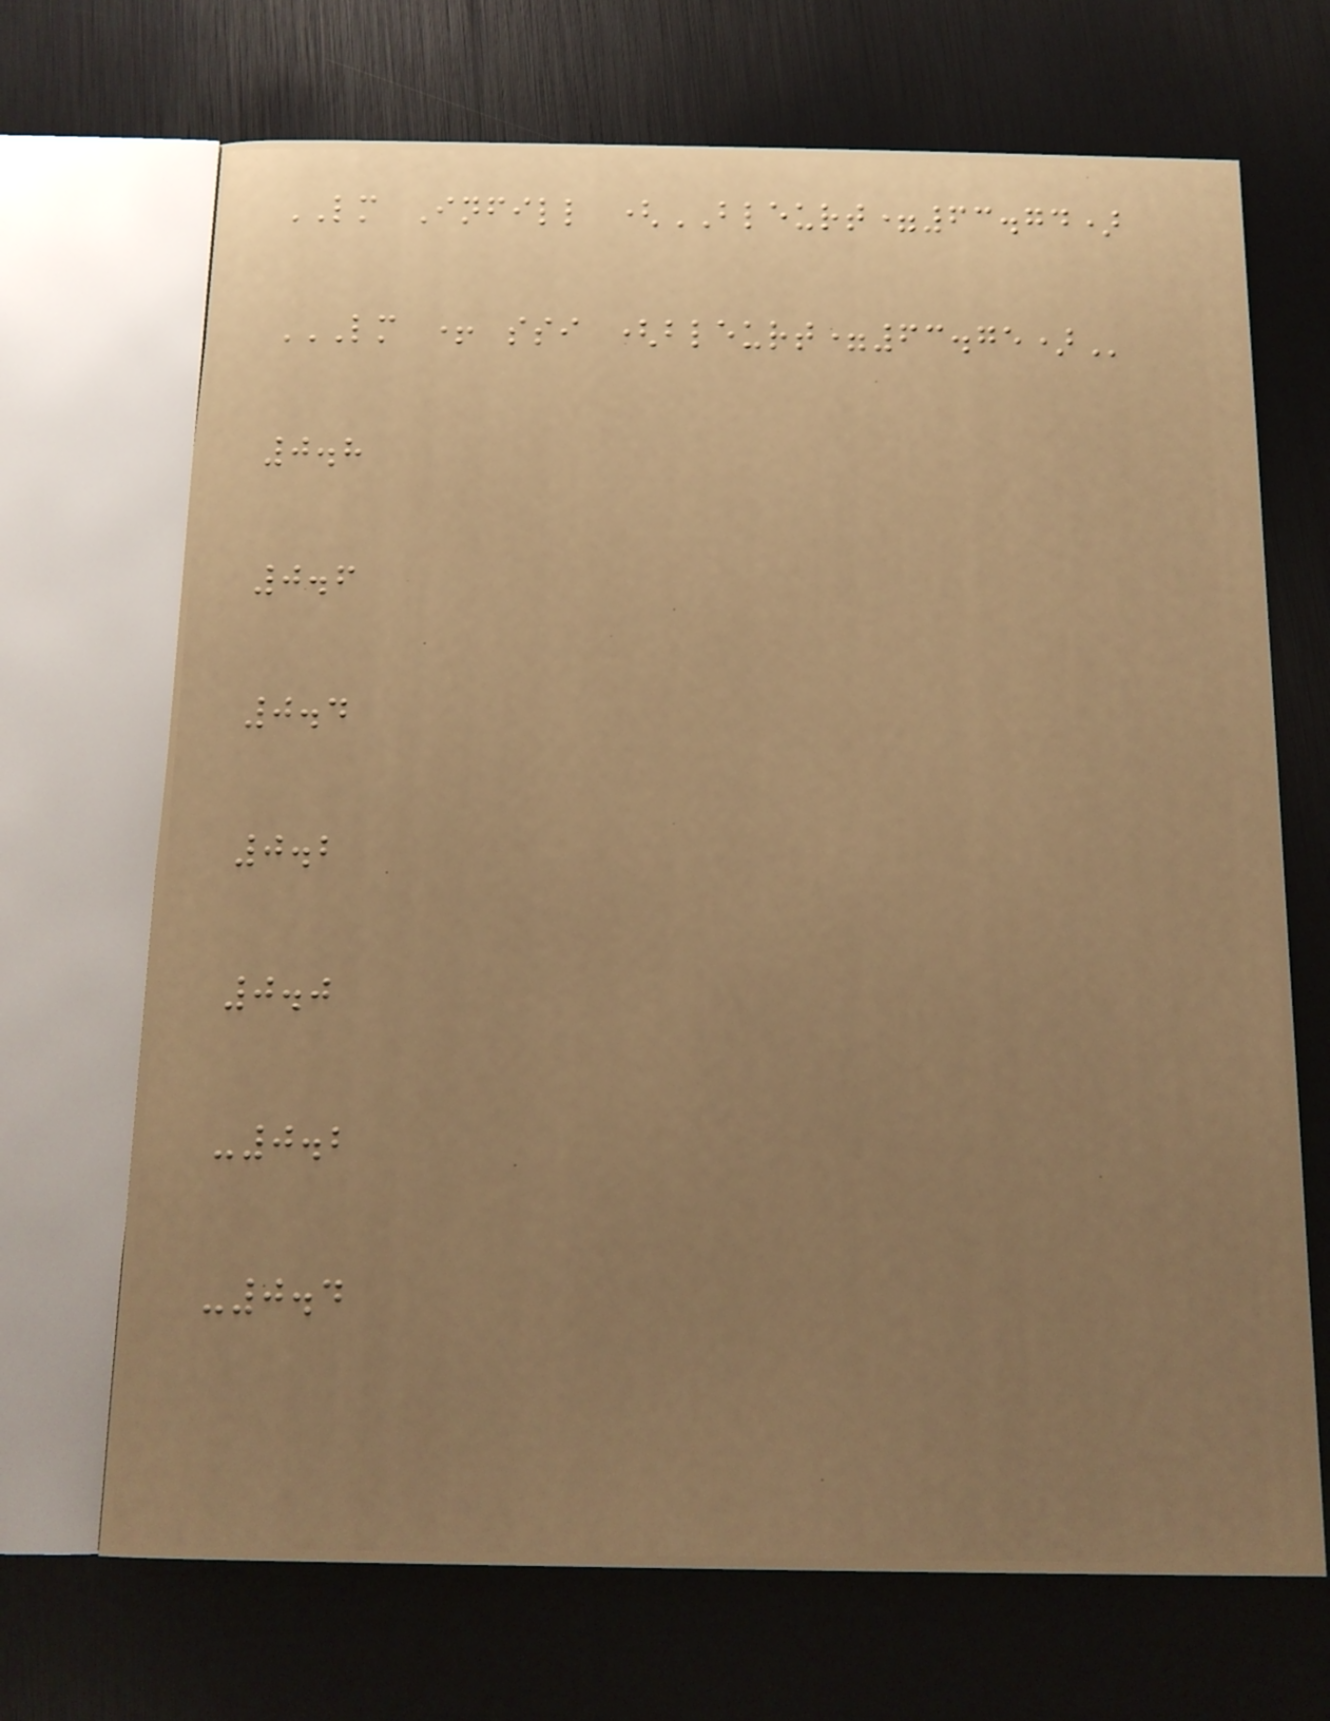LM Infill (BLEURT=63.74)
LM + SSI (BLEURT=63.75)
0.8
0.6
0.4
0.2
0.0
-0.2
-0.4
